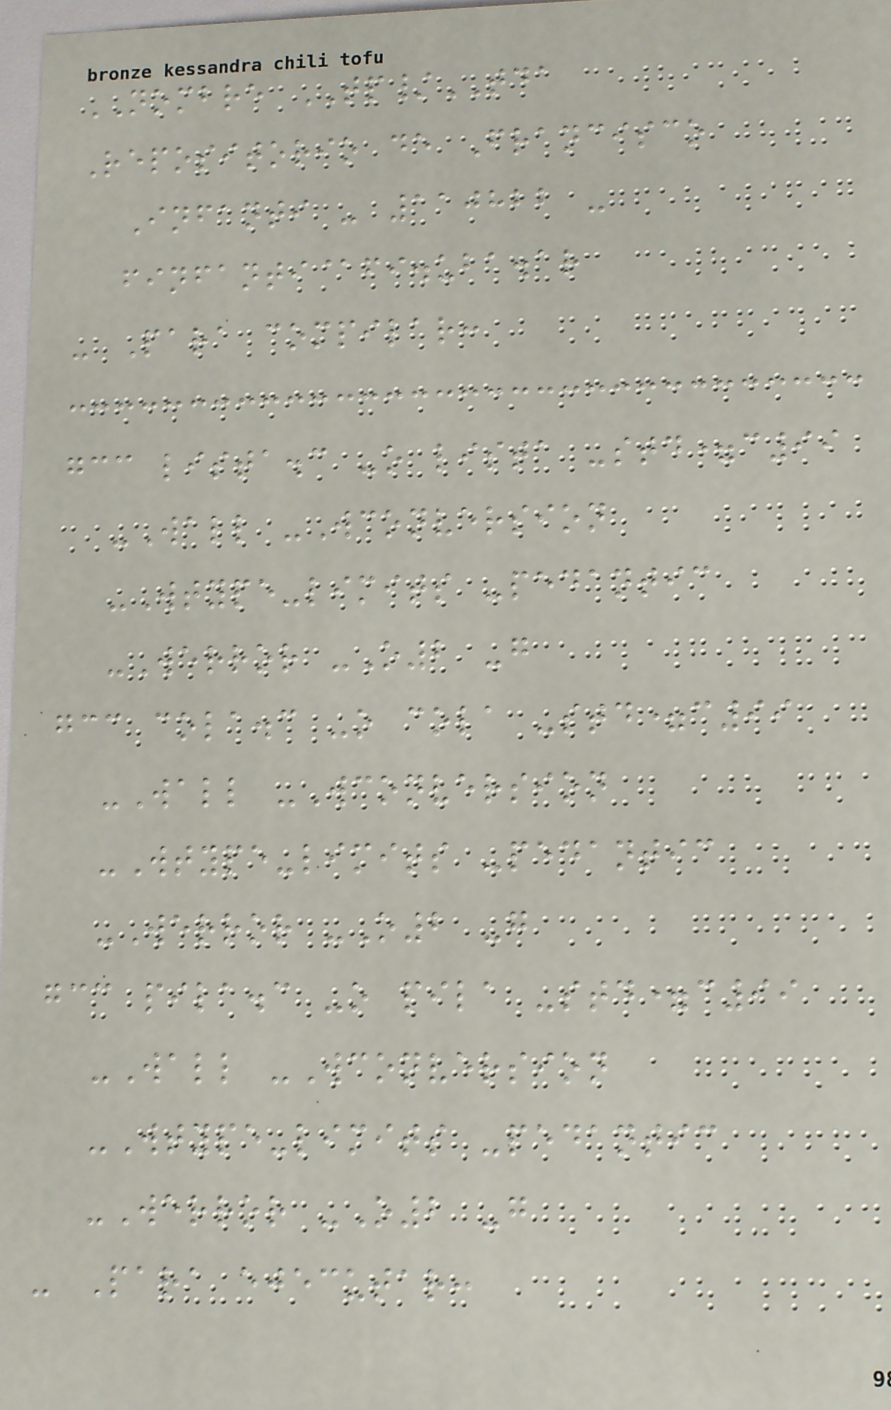NOMBRE TP/TDA
Repositorio de Francisco
Infanti - 110822 -
finfanti@fi.uba.ar
- Para compilar:
gcc lista.c -o lista -std=c99
-Wall -Wconversion
-Wtype-limits -pedantic
-Werror -O2 -g
gcc cola.c -o cola -std=c99
-Wall -Wconversion
-Wtype-limits -pedantic
-Werror -O2 -g
gcc pila.c -o pila -std=c99
-Wall -Wconversion
-Wtype-limits -pedantic
-Werror -O2 -g
- Para ejecutar:
